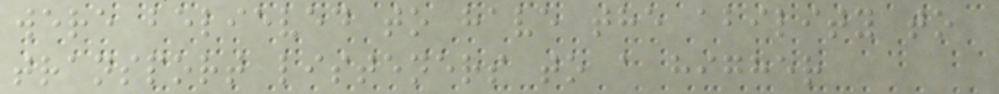were believed to have the ability to
transport listeners to a higher
